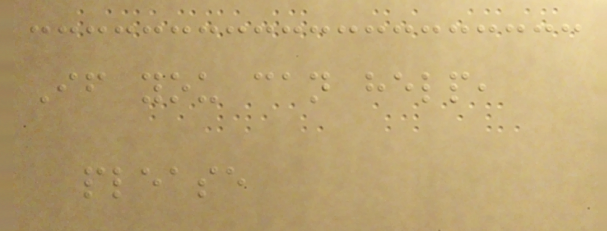If you can help,
please
